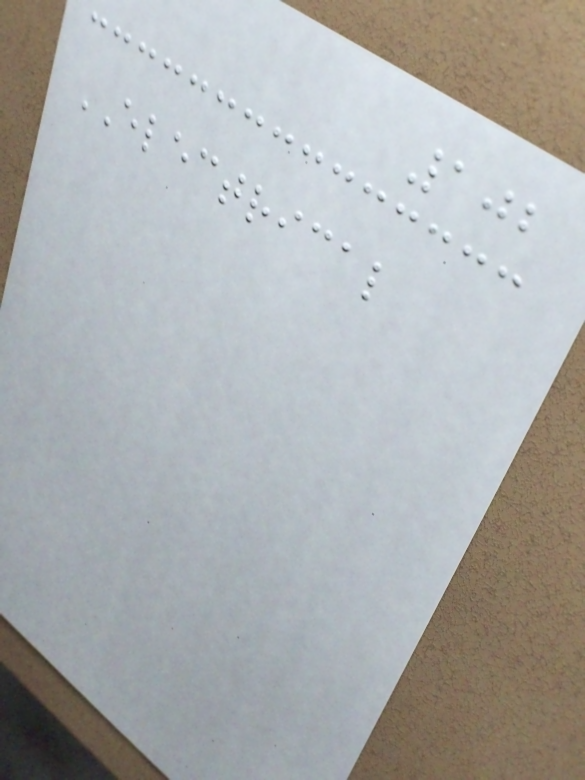102
ELECTRICAL
